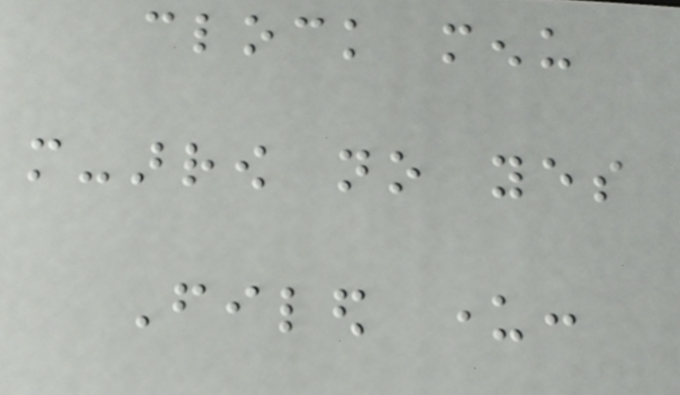clock menu
more-arrow no yes
Filed under:
